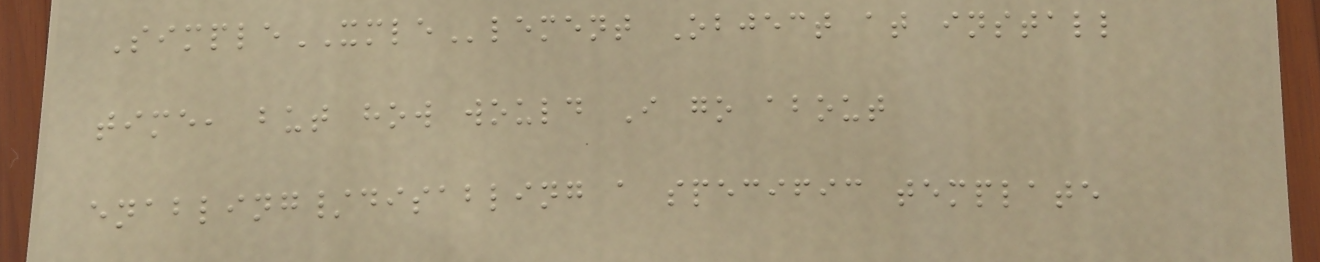SimpleXMLElement Object at install
time, but how would I go about
enabling/disabling a specific template
